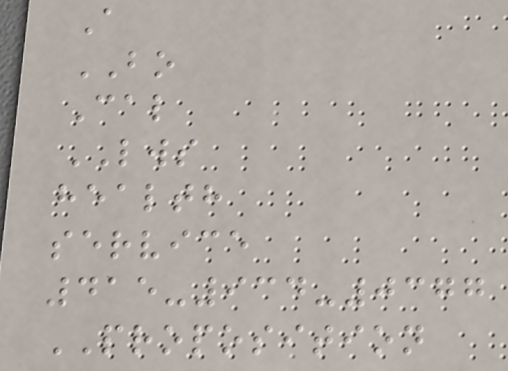A
BO
Cal
LWS
health
service
415-934-0377
PROPOSITION
